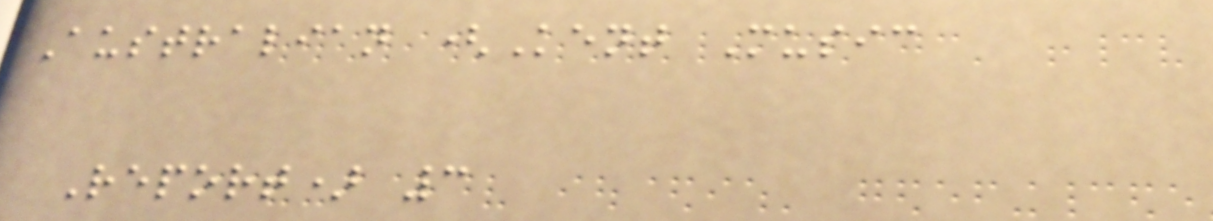Australian (Kent Music
Report) 3
